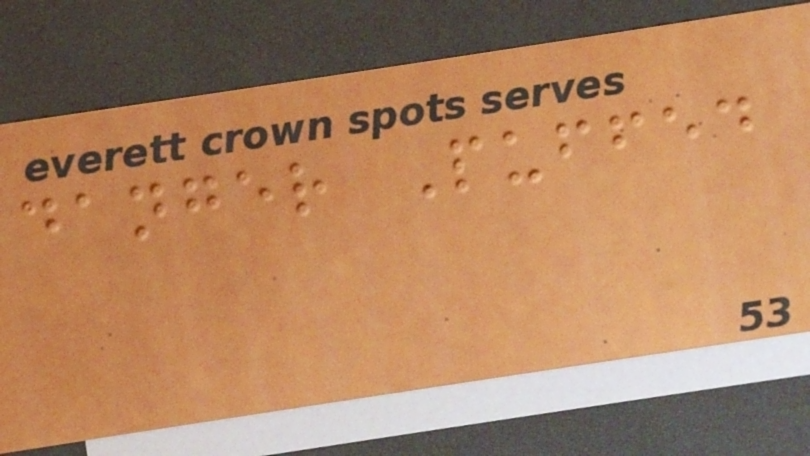danger Puffed
